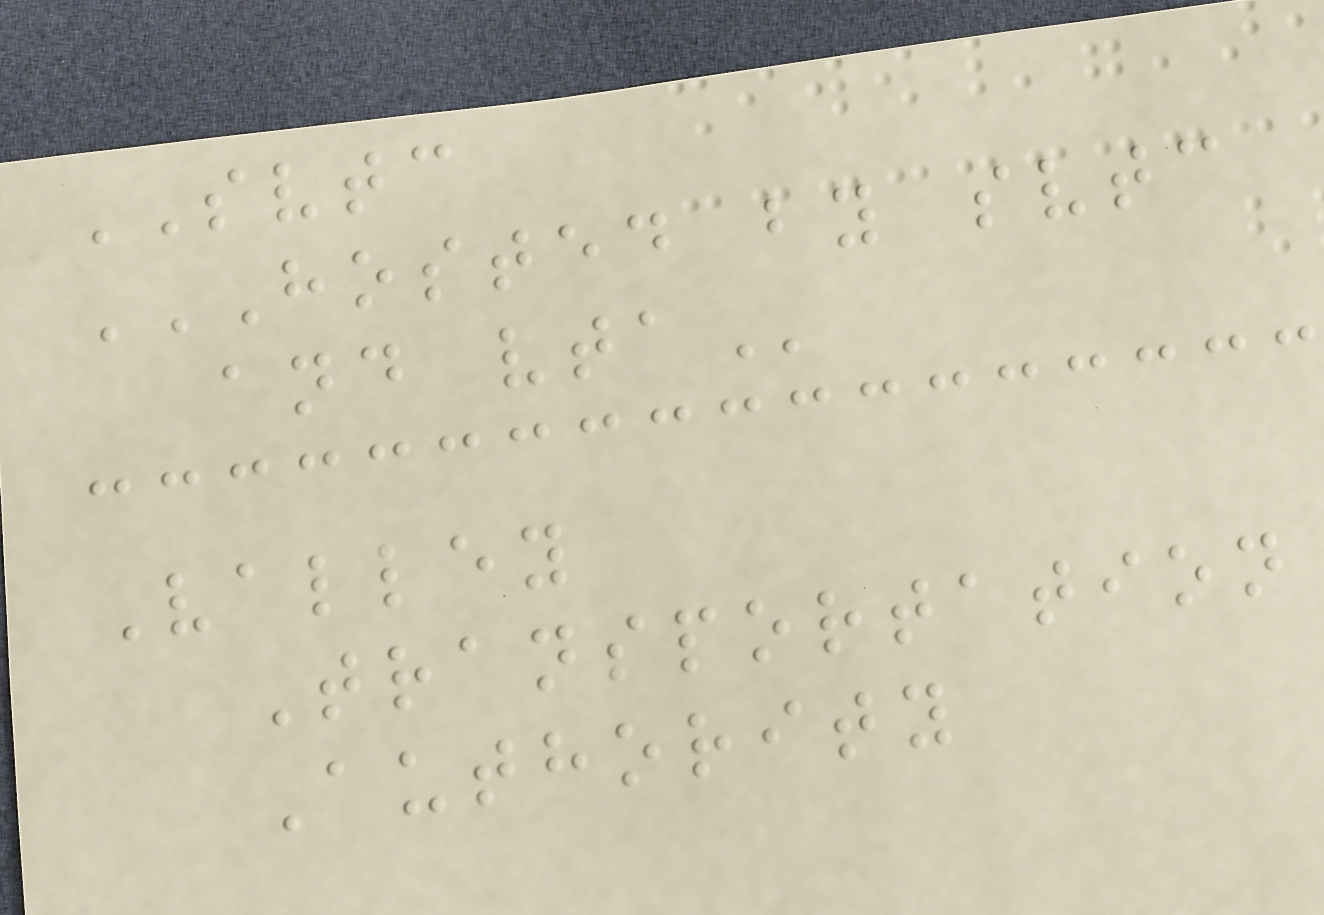SVTC
HOSTED BY SVTC
AND VTA
Valley
Transportation
Authority
